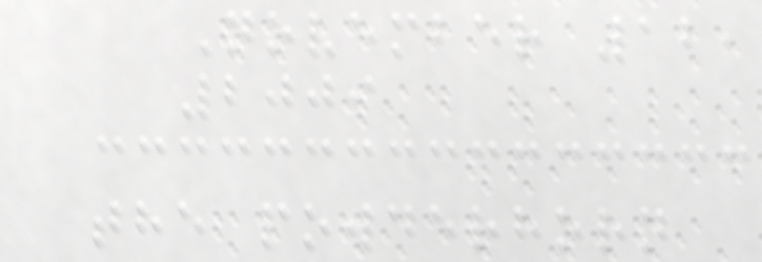November 12,
2009
the powderhorn
